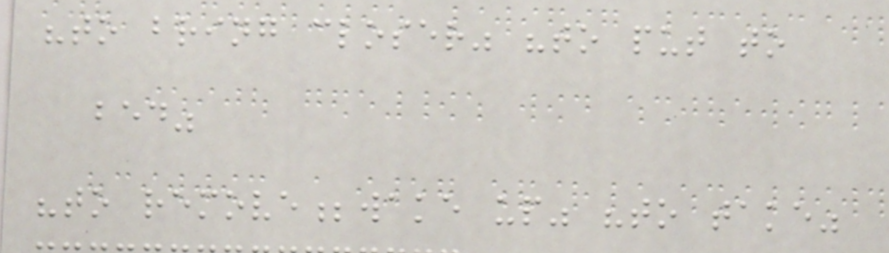"to bring closer" "to put to
bed"
"to remove;wake up" "to take"
